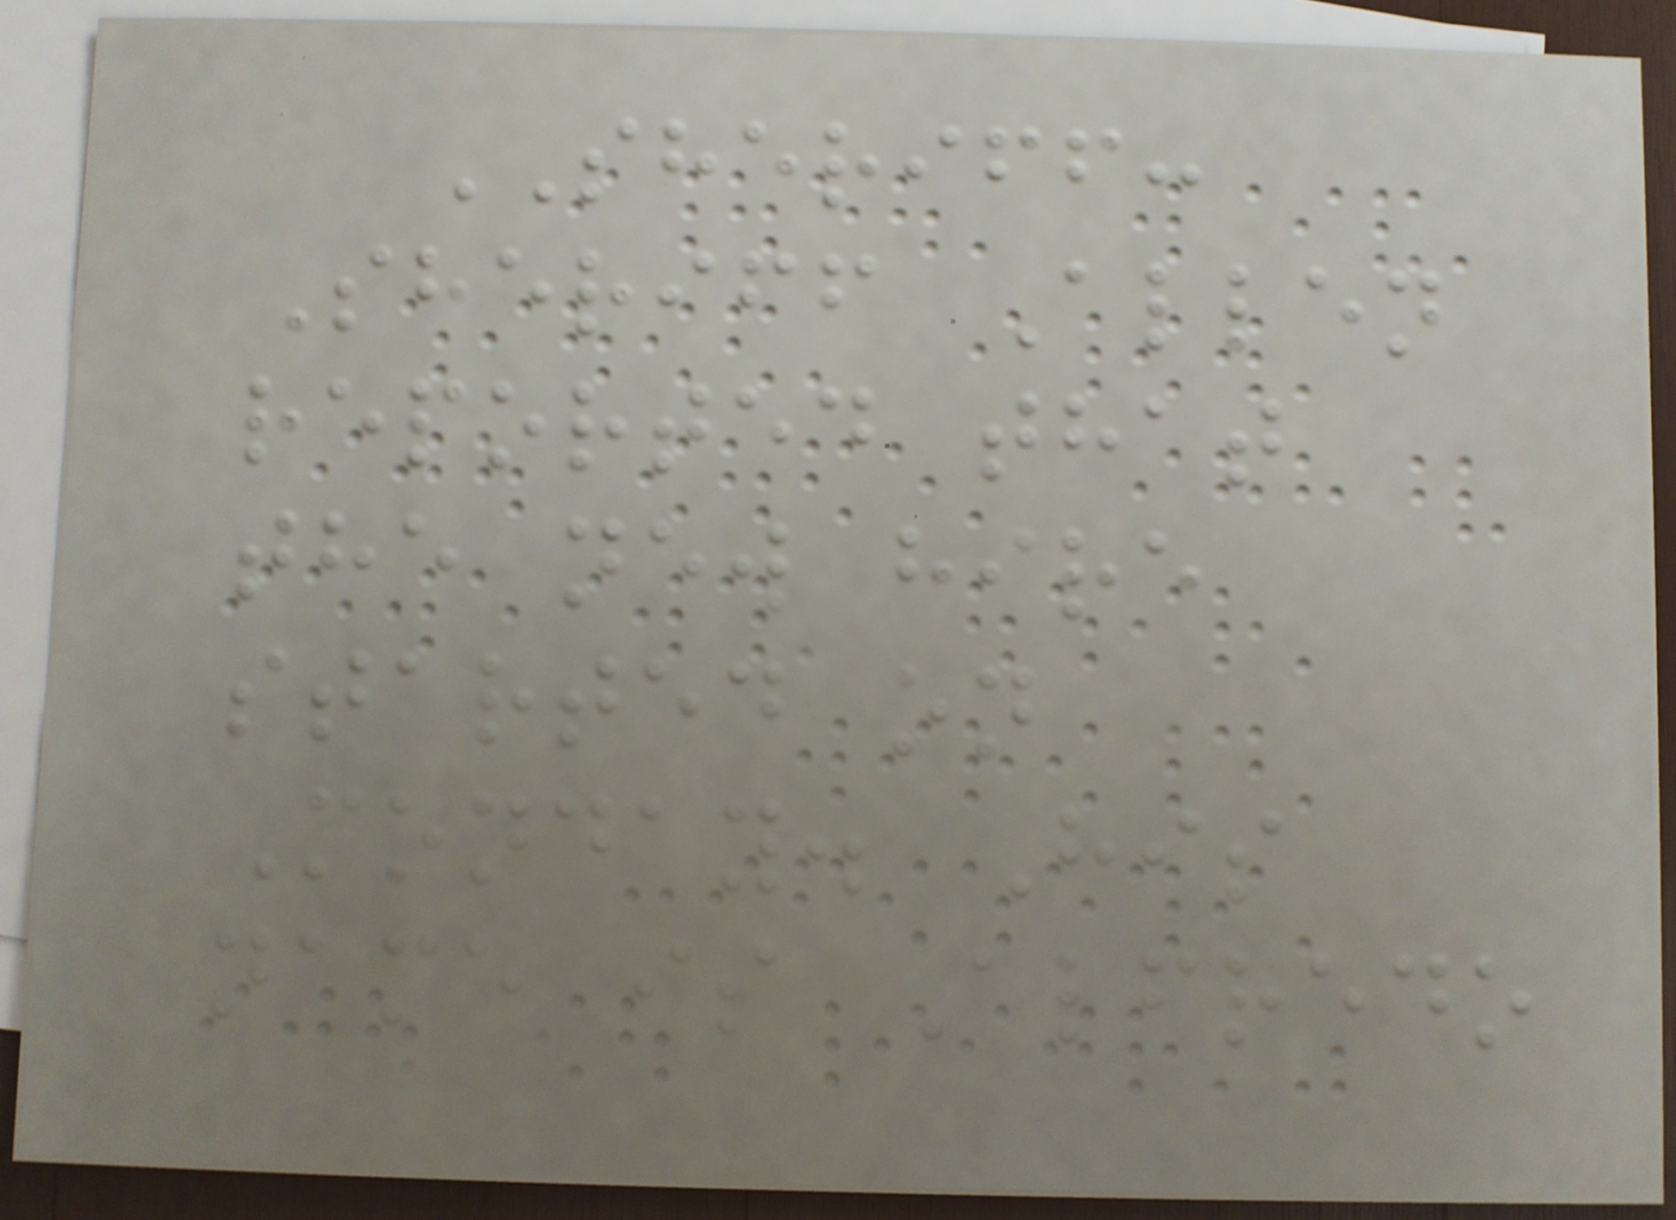SHERIFF:
Sheriff Allen
reported that
the new hire
started on
Monday. His
name is Alfredo
